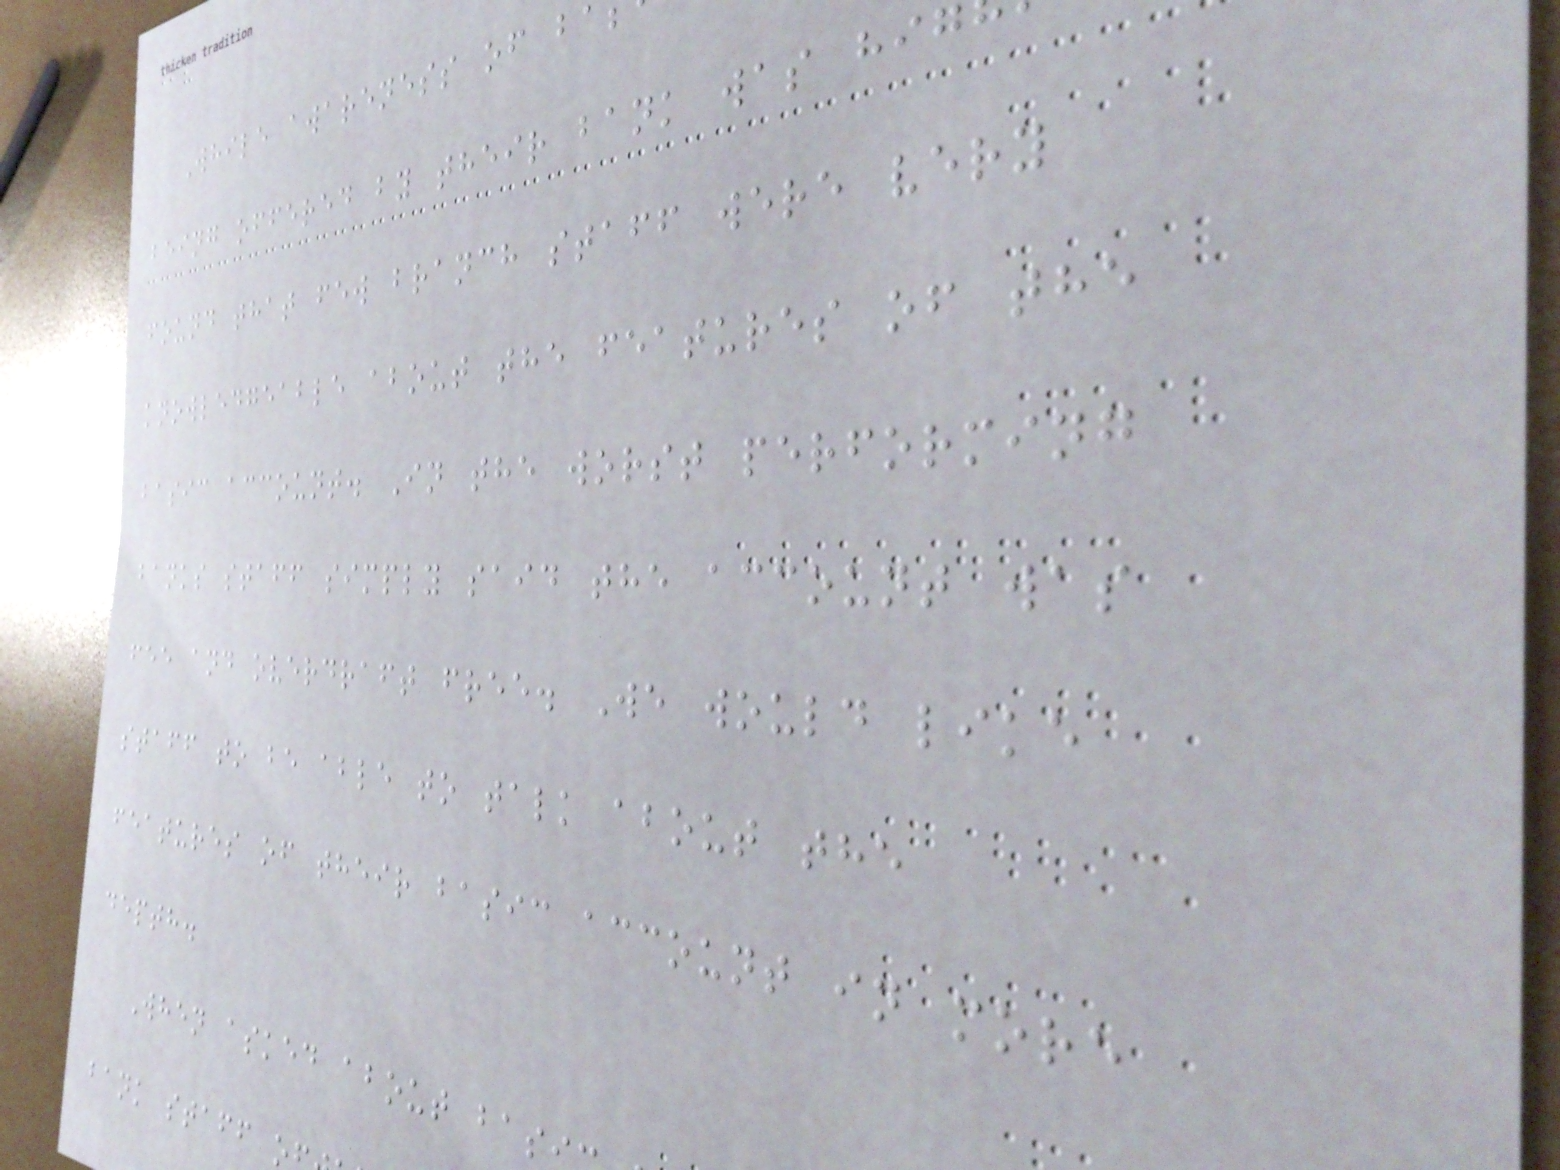While awareness of ba
being offered by their bank was hig
found that few branch staff were very
knowledgeable about the features of the
basic account. In the worst performing
banks staff simply said the account was
fee and overdraft free. We would like
staff to be able to talk about the
features of their basic account in more
depth.
When asked about bas
bank staff o
